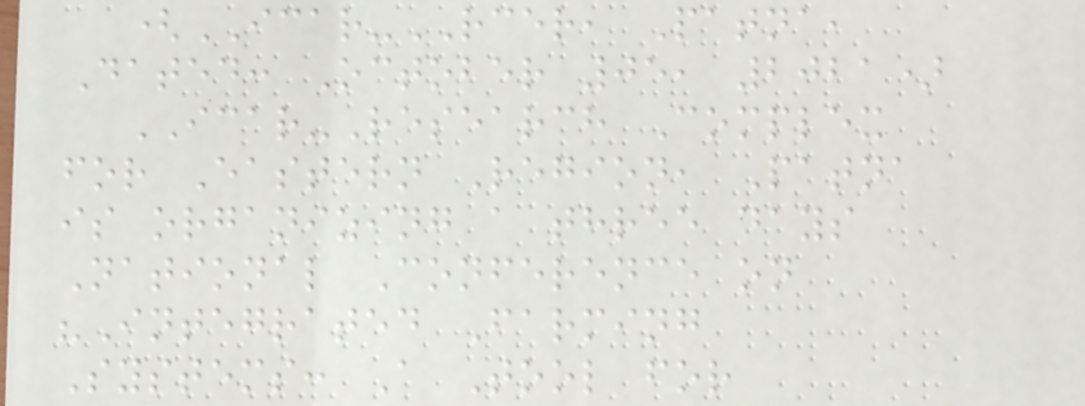(ICAR-RCER, Patna,
Dated: October 05, 2021)
ICAR-Research Complex
for Eastern Region, Patna
is organizing a three days
National Conference on
"Integrated Farming
Systems: A Tool for
